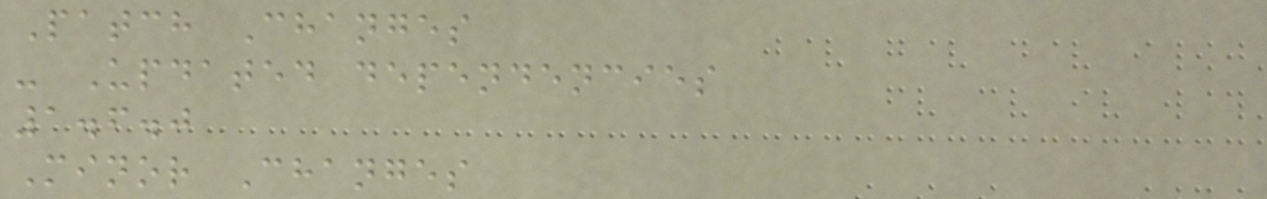Patch Changes
- Updated dependencies
1.6.0
Minor Changes
